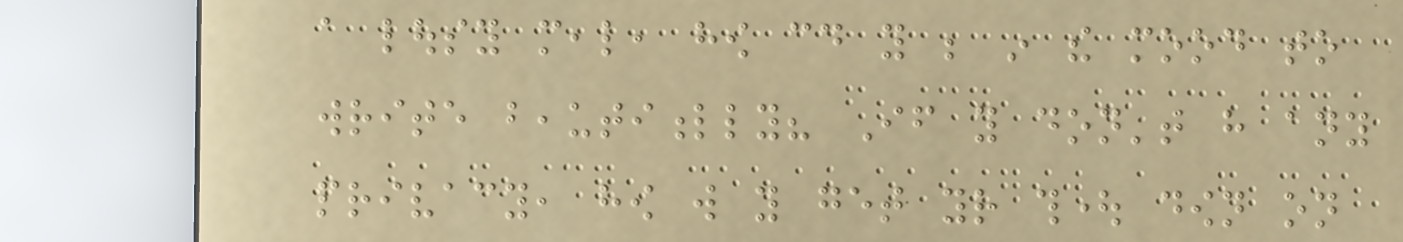a lousy meal, how could you be in the mood to
write beautifully? If you don't have any
privacy, how will you get your thought down on
